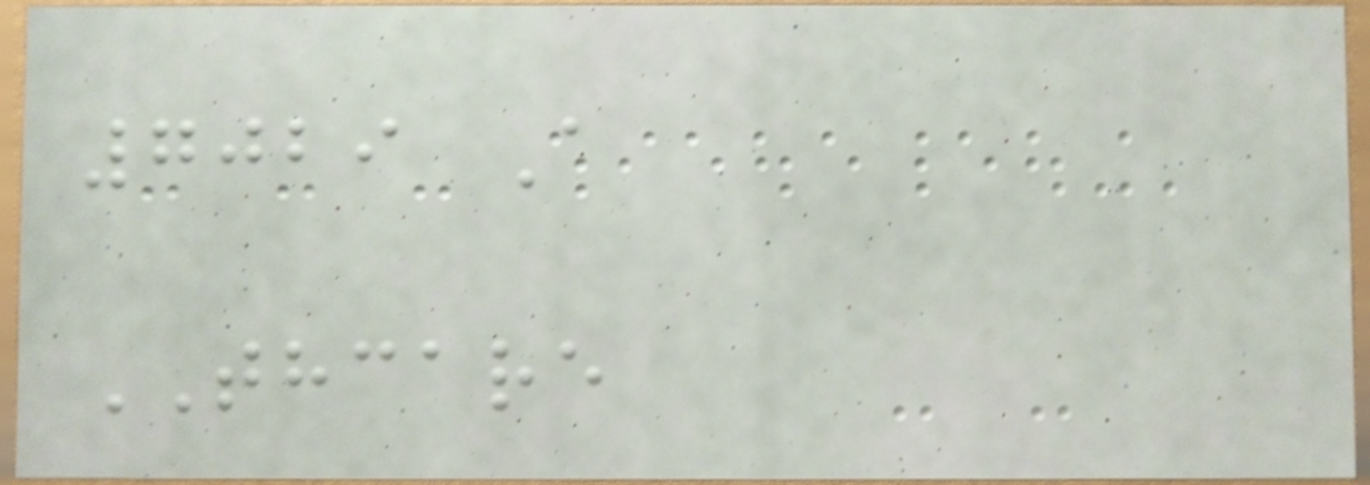7029 A
THCARE
